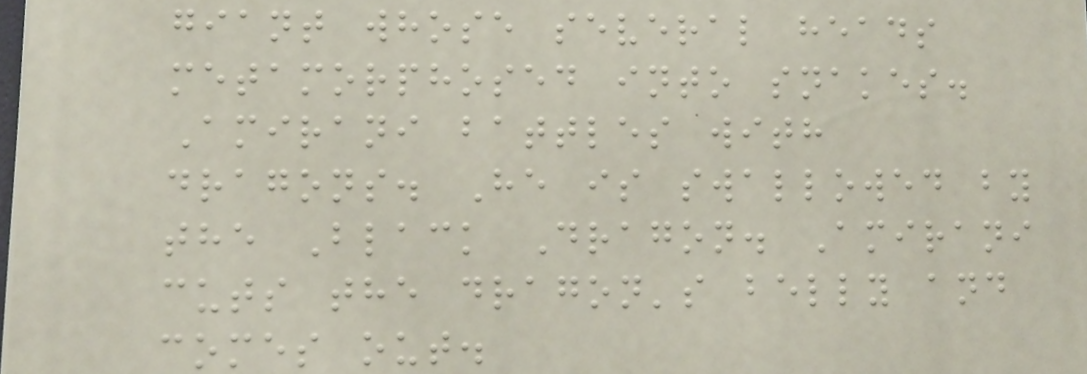giant whose several heads
metamorphosed into snakes.
Amirani battles with
dragons. He is swallowed by
the Black Dragon. Amirani
cuts the dragon's belly and
comes out.
